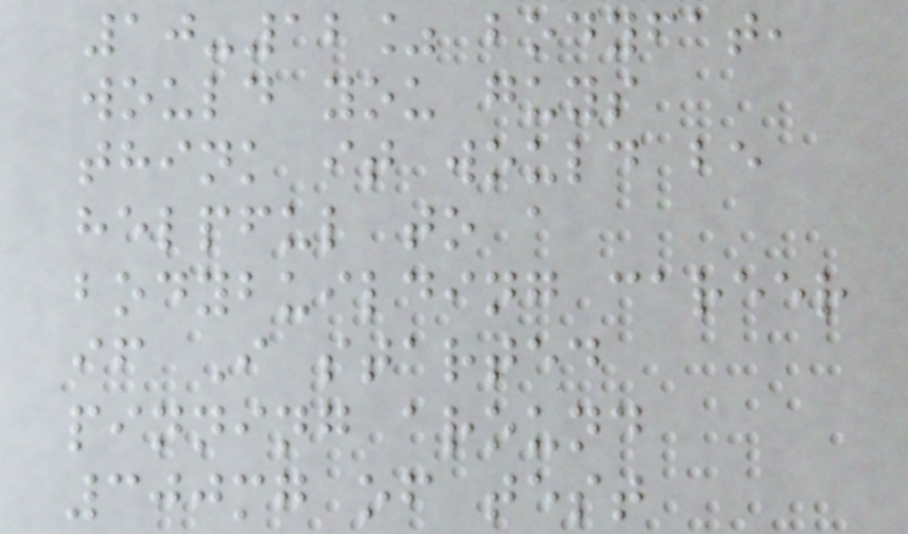10-12% bodyfat,
would you guys
think it would be
helpful to a
bodybuilding career
if I started
pinning around
300mg of test
